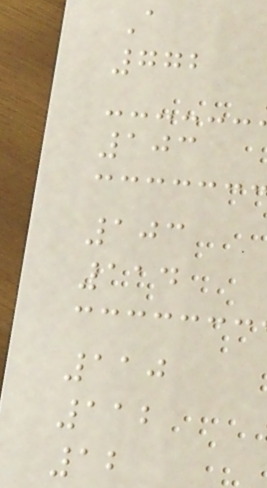A
772
103
103
114
110
112
12
